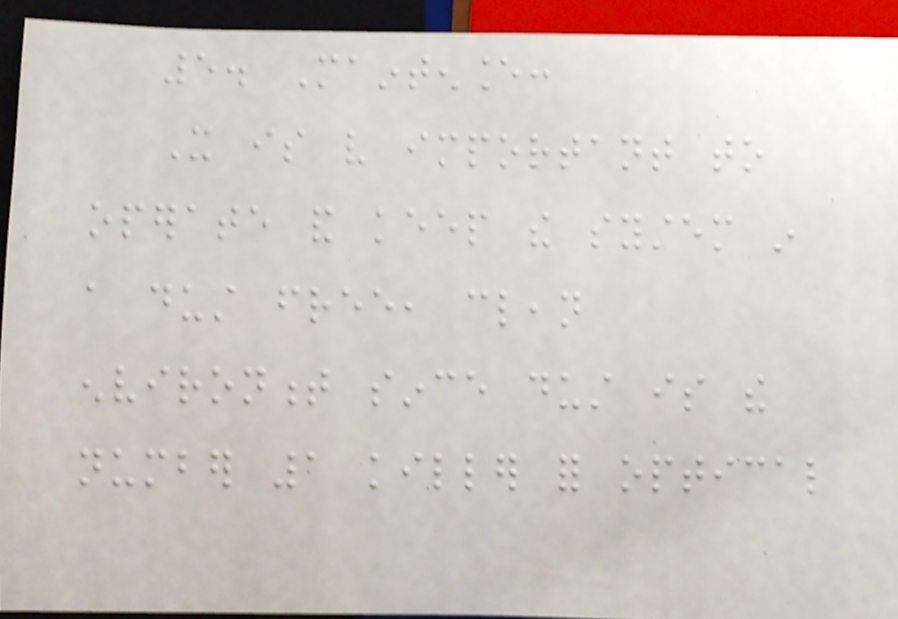5. Maintenance:
It is very important to
operate and keep the system in
a dust free, clean
environment since dust is the
number 1 killer for optical
